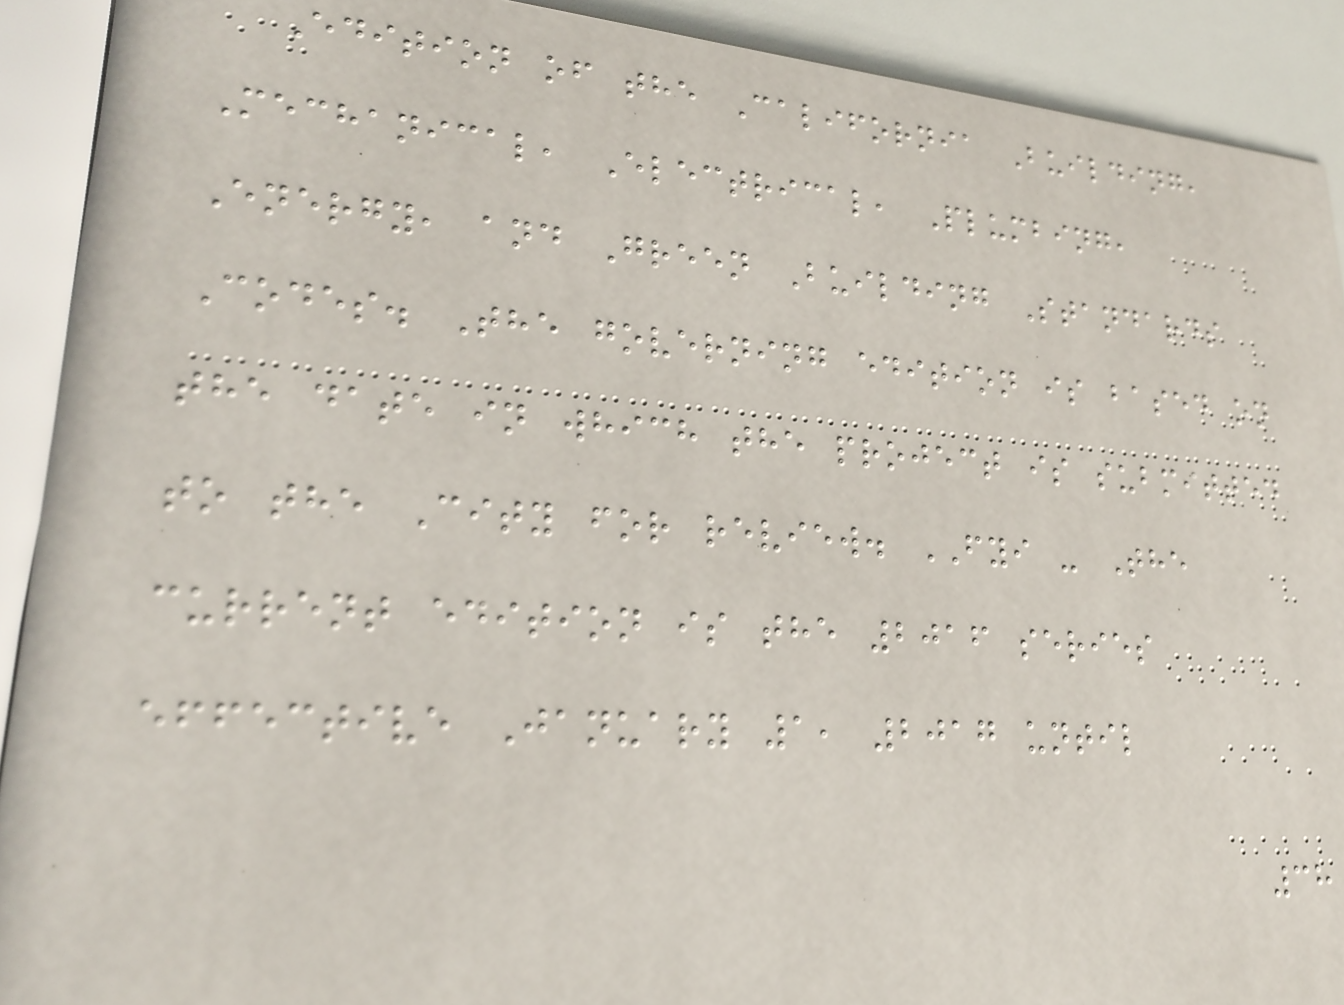Edition of the California Building,
Mechanical, Electrical, Plumbing,
Energy, and Green Building Standards
Codes. The governing edition is based on
the date in which the project is submitted
to the City for review. FYI - The
current edition is the 2016 series
effective January 1, 2017 until
38
